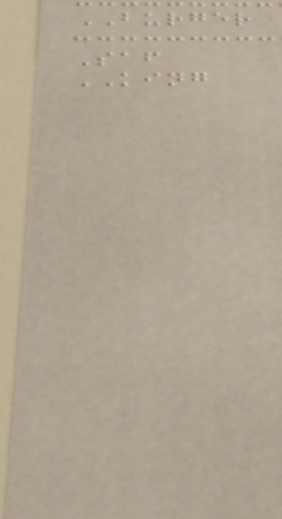BURGER
Saf
KING
